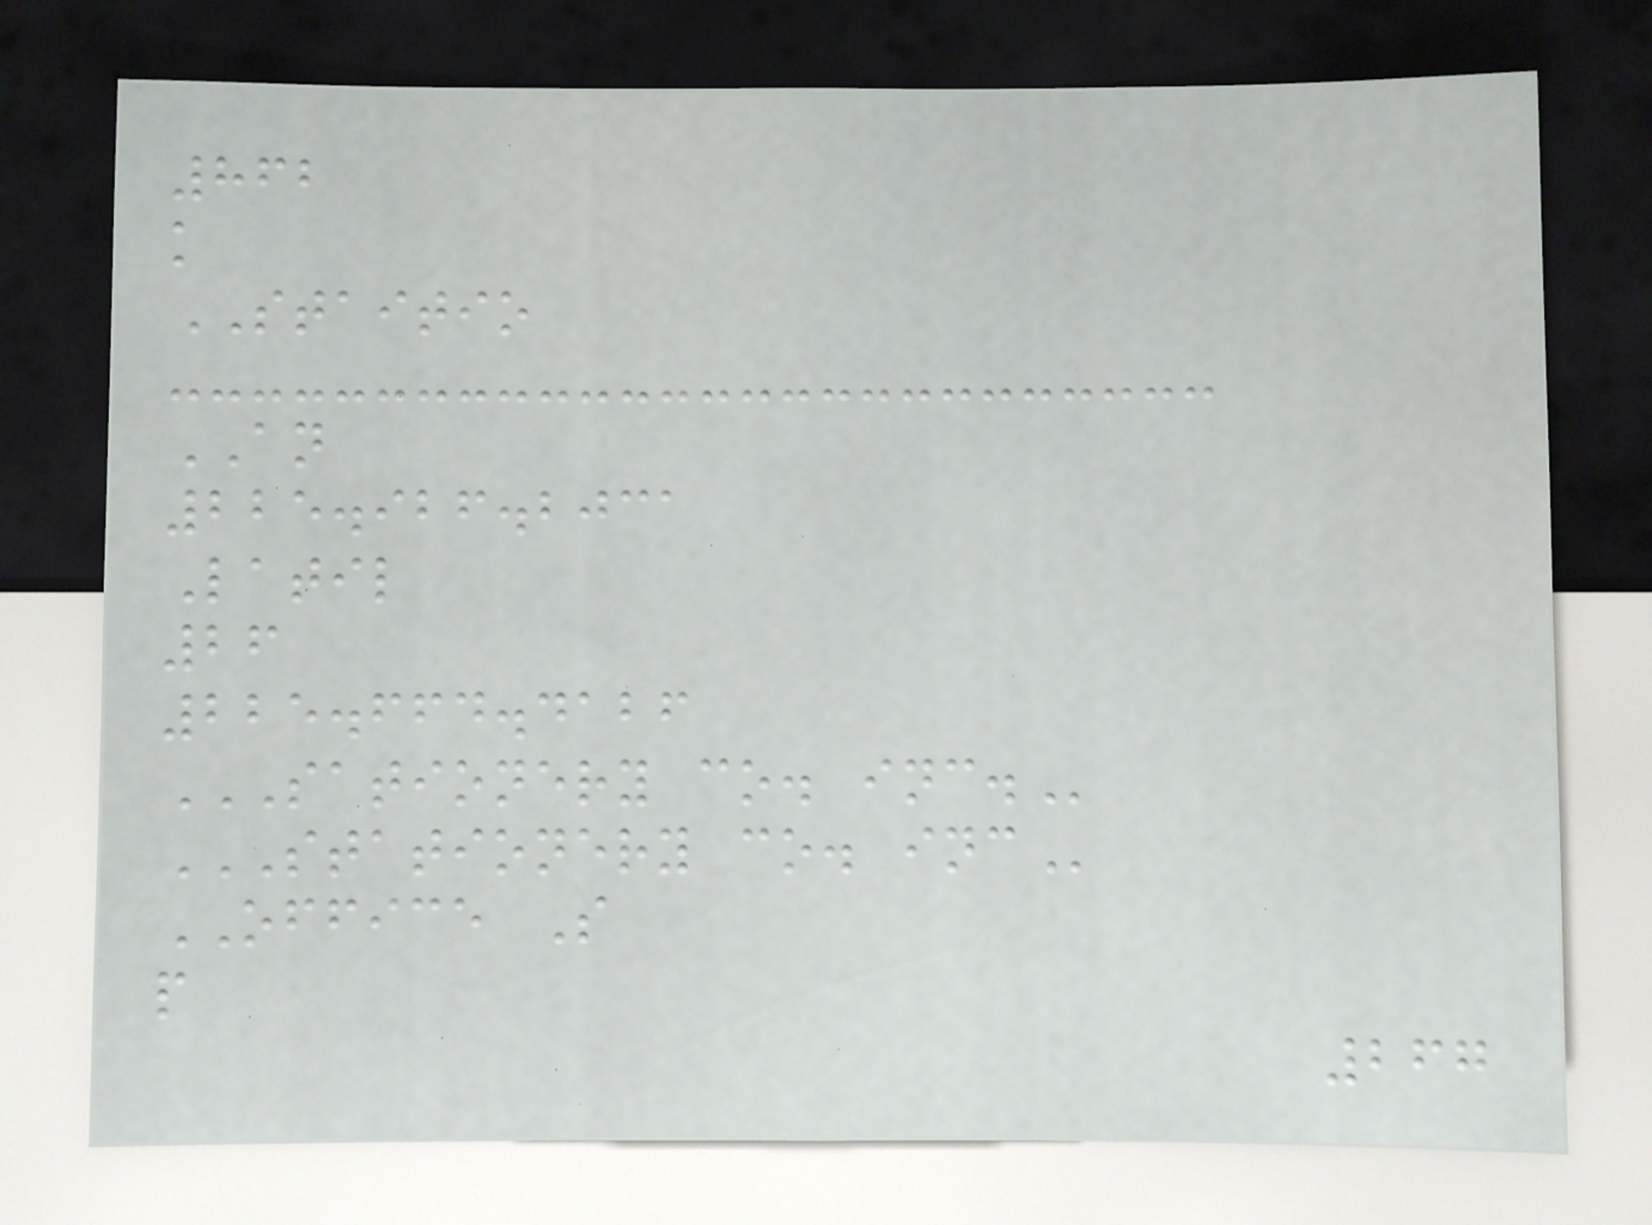862
k
STAITIO
AN
225.926.2031
Latil
26
225.664.4126
SATIONERY CO. INC.
STATIONERY CO. INC
OFFICE S
p
267
